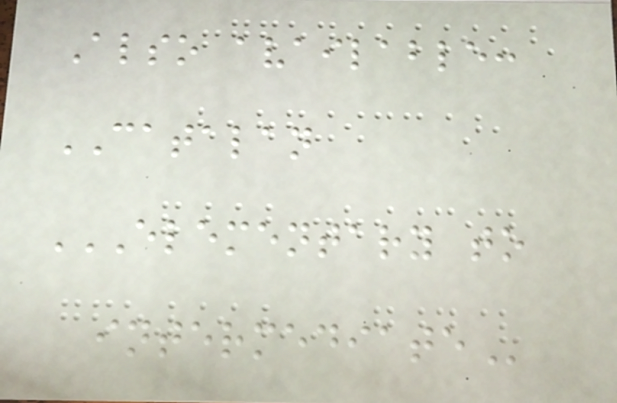Also available:
CATALAN
ELEMENTARY TO
INTERMEDIATE
